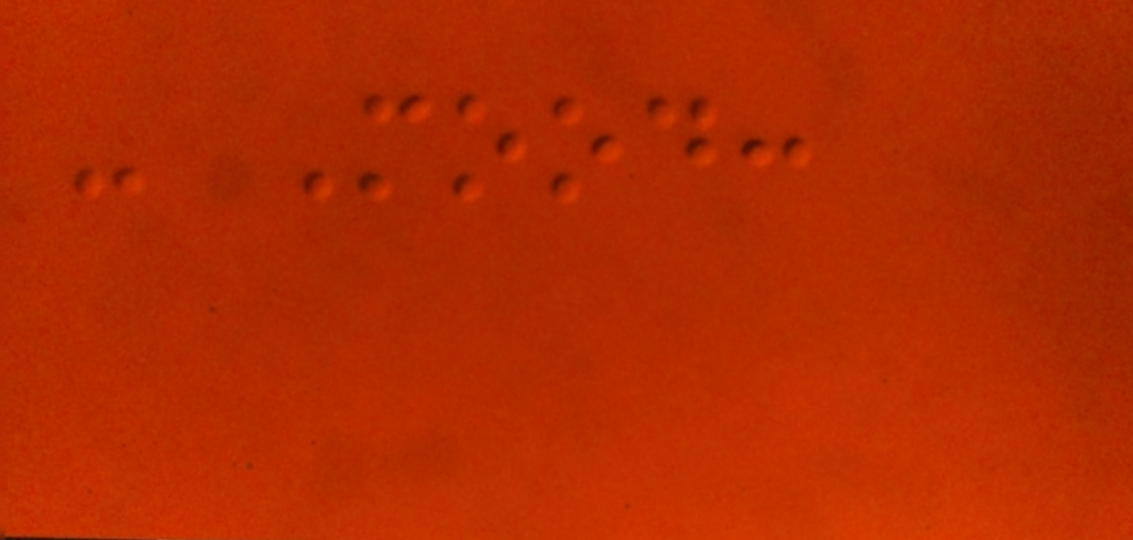- Mood:
